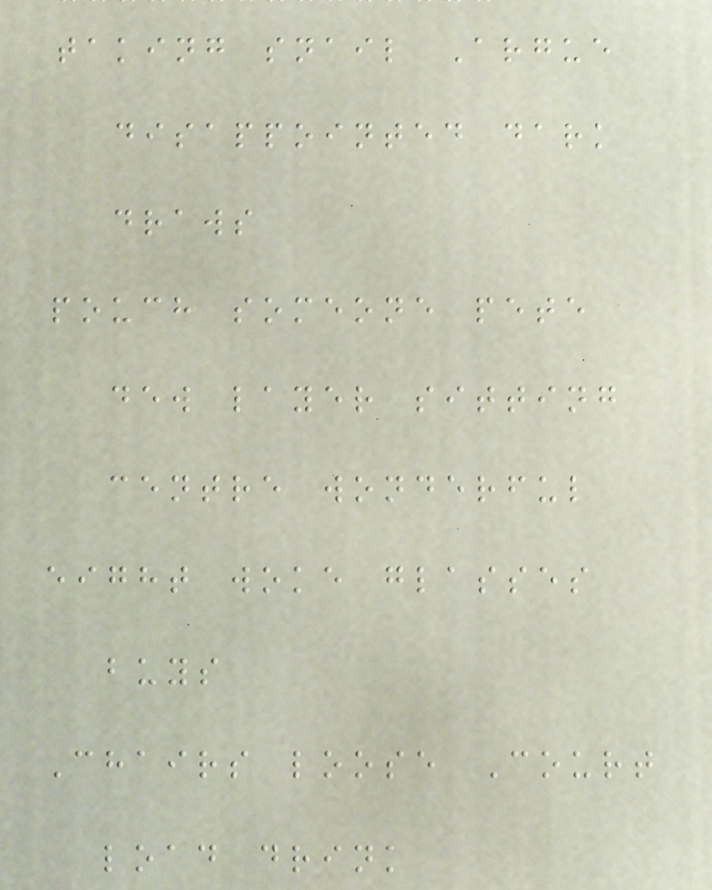taking snail Argue
disappointed dark
draws
pouch someone pete
dew layer sitting
centre wonderful
eight woke glasses
buys
Chairs loose Court
load drink
